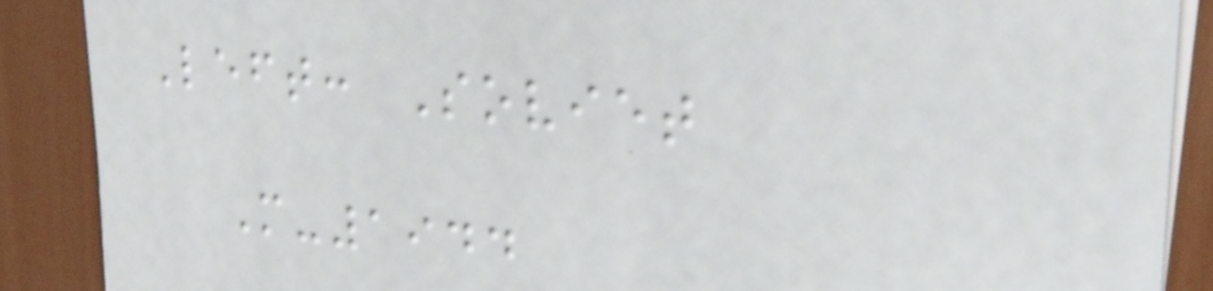Left: Soviet
M-1944
